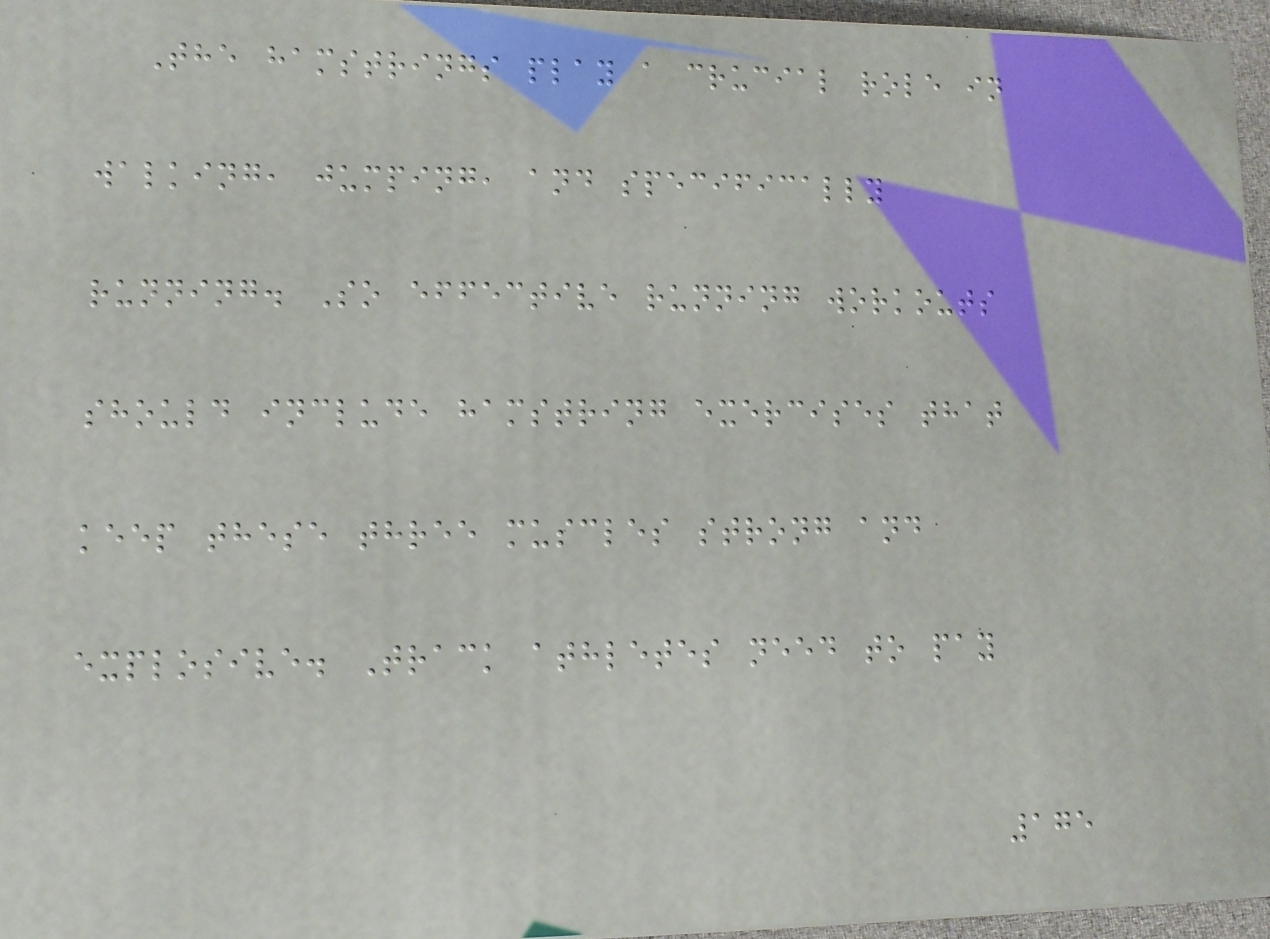The hamstrings play a crucial role in
walking, jumping, and specifically
running. So effective running workouts
should include hamstring exercises that
keep these three muscles strong and
explosive. Track athletes need to pay
175
